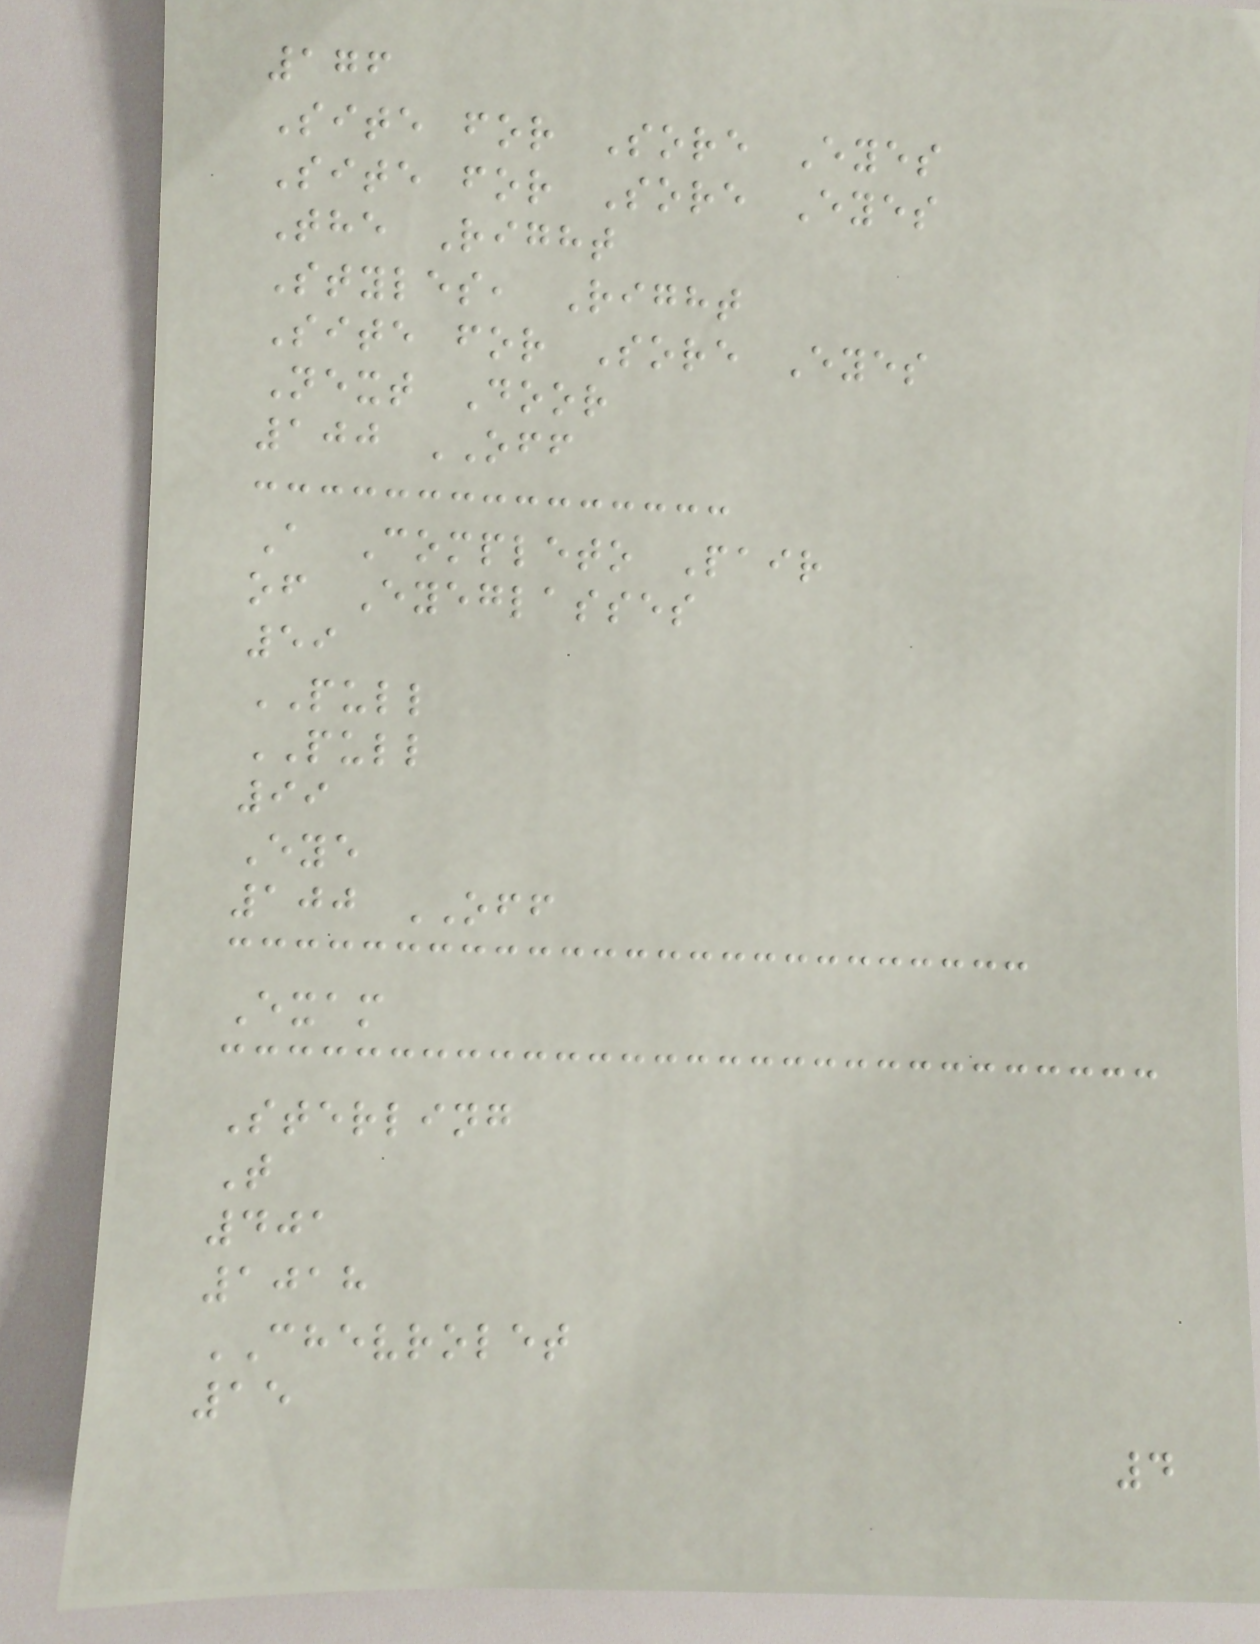176
Site for Sore Eyes
Site for Sore Eyes
The Right
Styles, Right
Site for Sore Eyes
Next Door
100 OFF
A Completo Pair
of Eyeglasses
59
PULL
PULL
99
Eye
100 OFF
Exam
Sterling
T
401
1018
CHEVROLET
15
4
